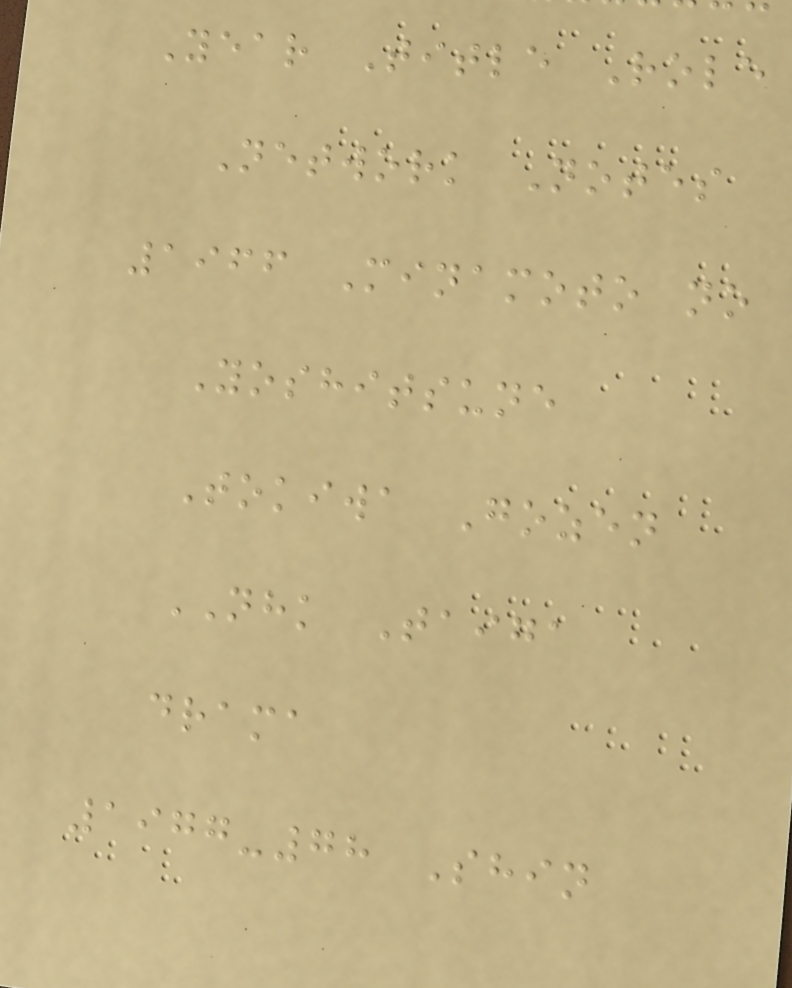Year Title Role
Network Notes
1966 Minamoto no
Yoshitsune
Tokiwa Gozen
NHK Taiga
drama
1977-78 Shin
